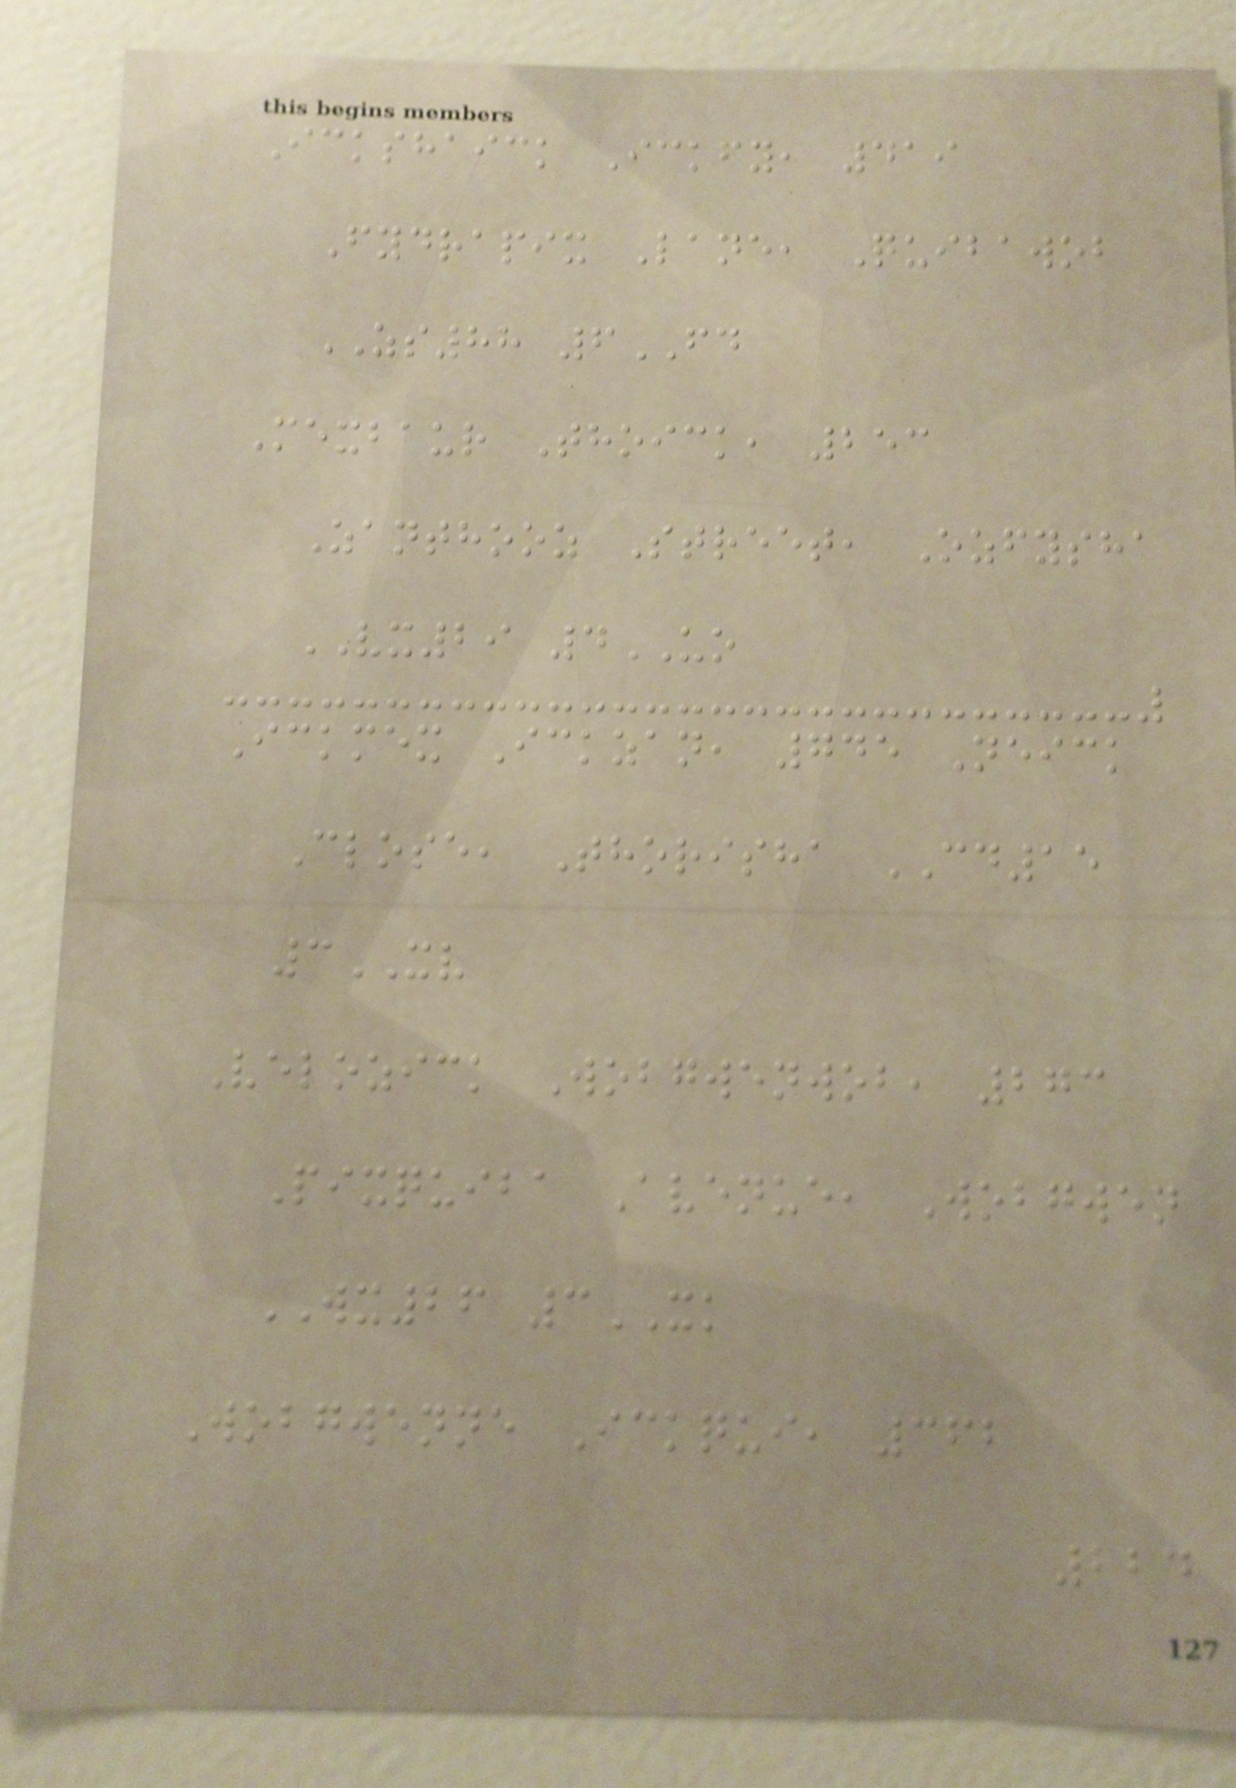Ickshaick Ickfy, 419
Fydrapix Lane, Quibawob
ZS88 6FD
Mexbaur Thoick, 253
Zanthooz Street, Ozfysha
VX29 4UO
Ickmex Ickzan, 745 Neick
Close, Thorisha CD15
3XV
Velozick Wobgwenwob, 273
Pixquiba Avenue, Wobgwen
WX26 3XK
Wobgwenne Ickqui, 362
224
